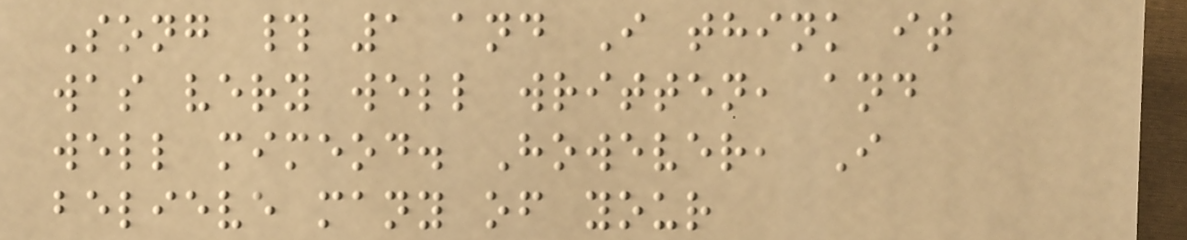Song # 1 and I think it
was very well written, and
well mimeod. However, I
believe many of your
